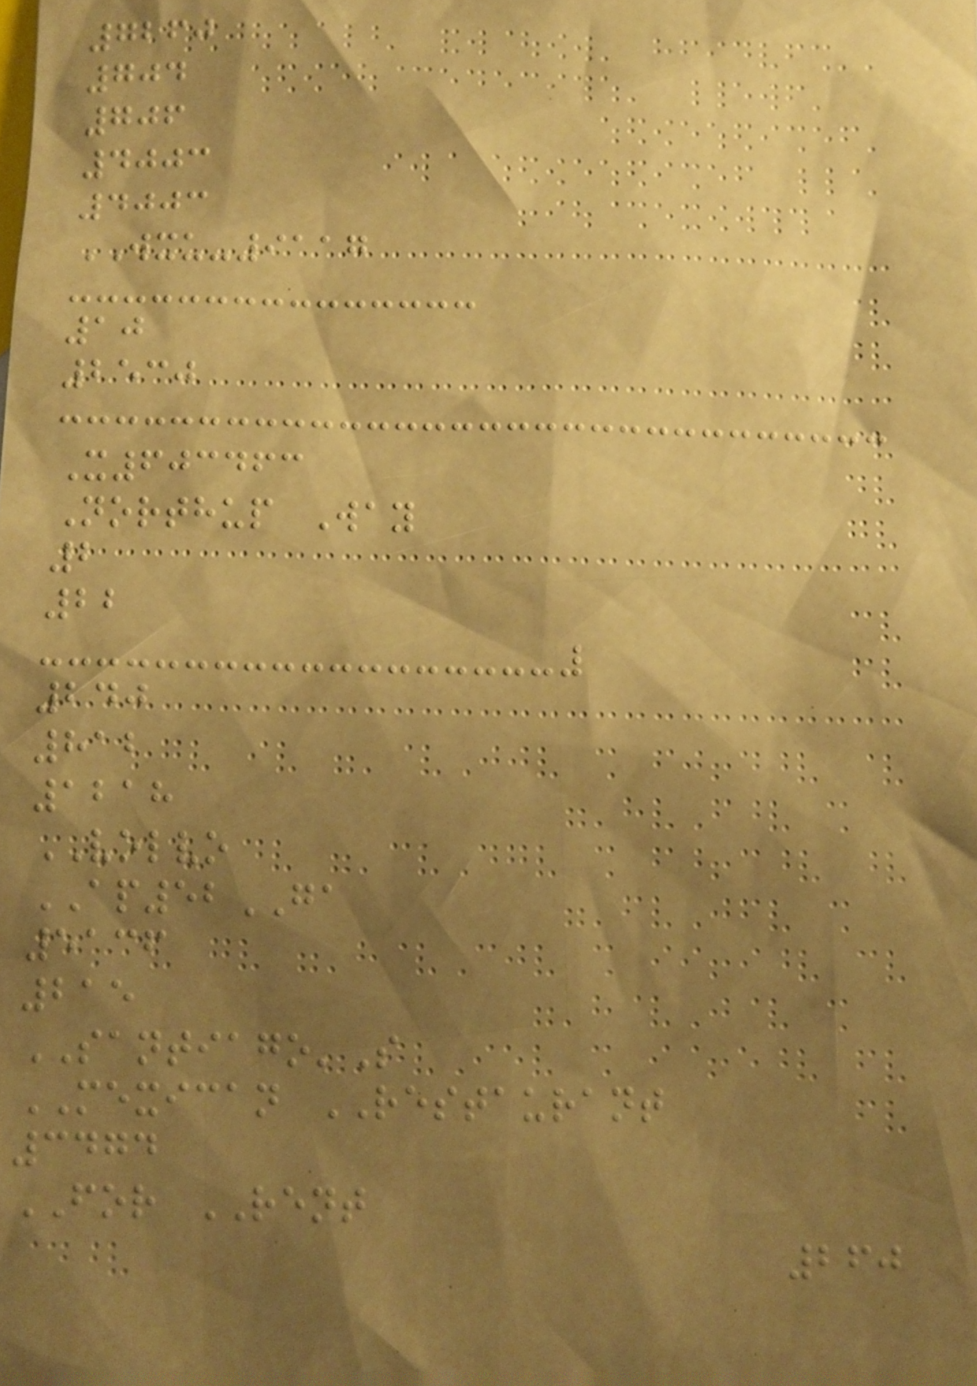7260
704
706
4003
4003
WXU-9117
10
2530
X603463
Northup Way
2
22
240
812
1218
VOLVO
AP52GA
5136
215
SANTIAGO'S
MEXICAN RESTAURANT
3474
FOR RENT
260
